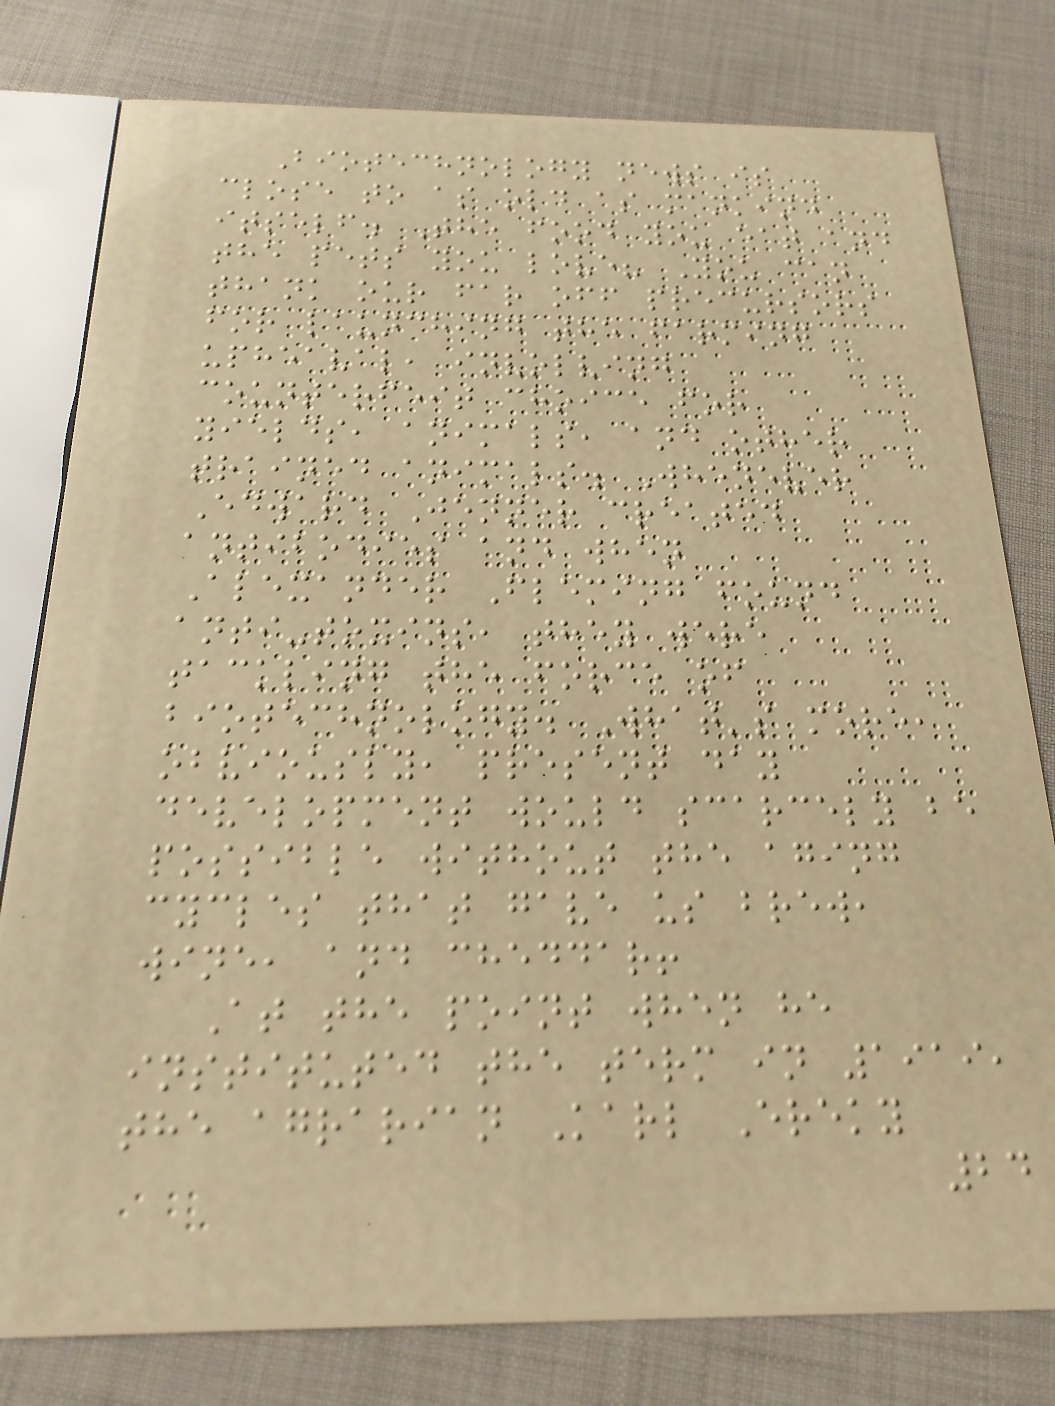Biotechnology news is
close to as old as mankind
itself. The food you eat and
the pets you love? You can
thank our far off precursors
for launching the farming
upheaval, involving
counterfeit choice for
yields, animals, and other
trained animals. Whenever
Edward Jenner created
antibodies and when
Alexander Fleming found
anti-toxins, they were
tackling the force of
biotechnology. What's more,
obviously, present day
development would scarcely be
possible without the aging
cycles that gave us brew,
wine, and cheddar!
At the point when he
instituted the term in 1919,
the agrarian Karl Ereky
24
